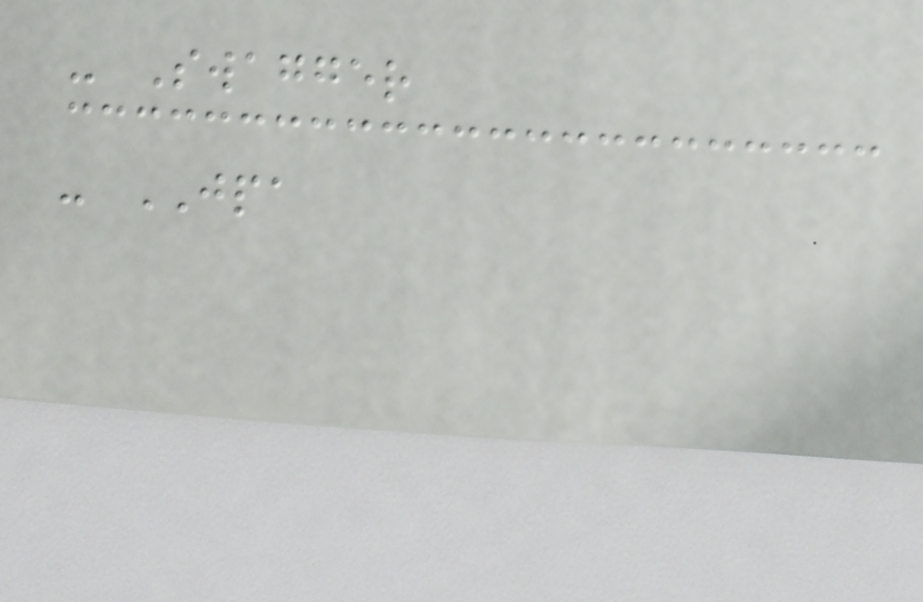- Swagger
- JPA
